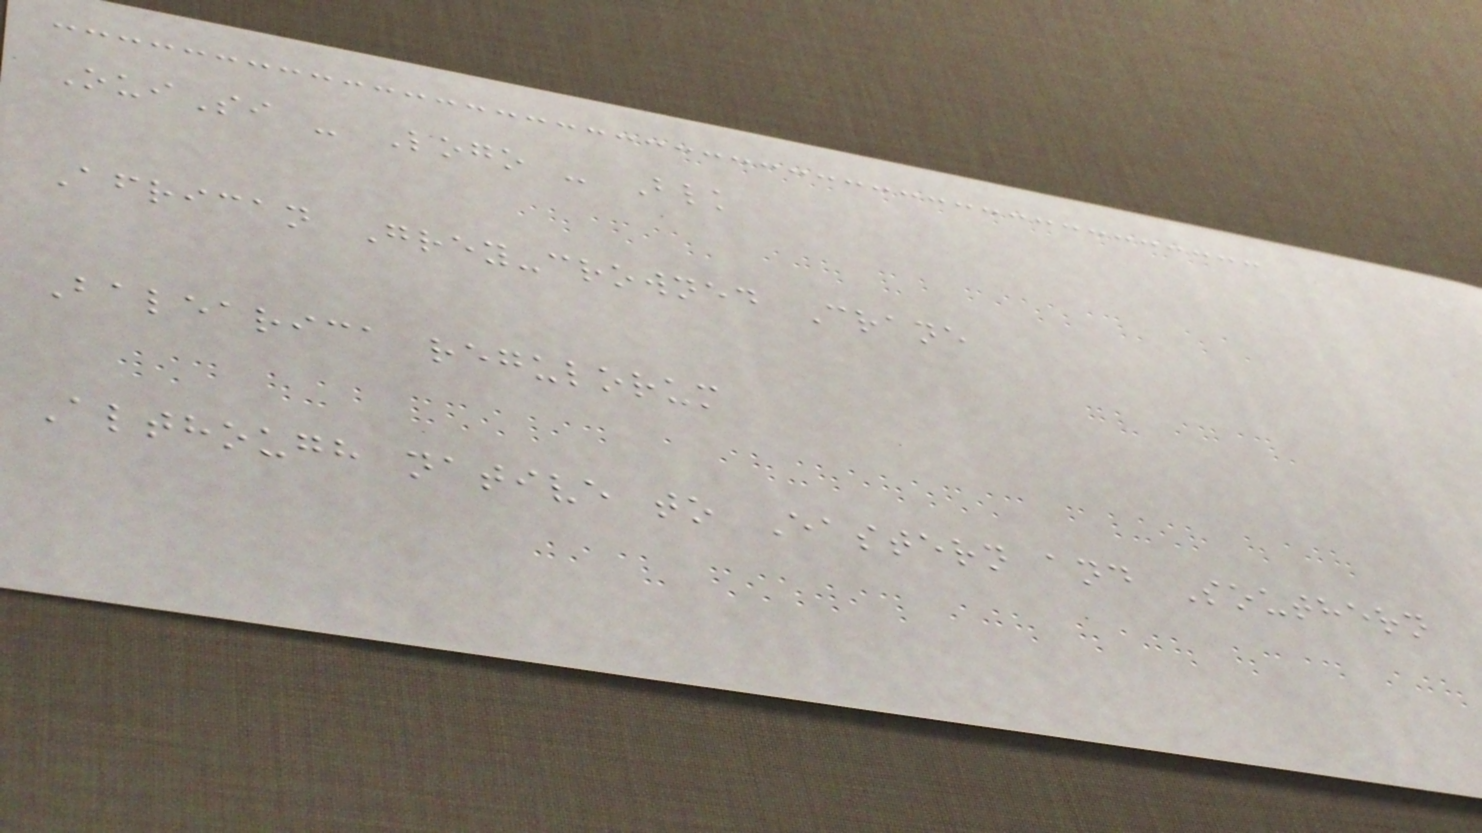OuiSi - Logo - Blk
African Grey-crowned Crane
Balearica regulorum
Although native to Eastern and Southern
